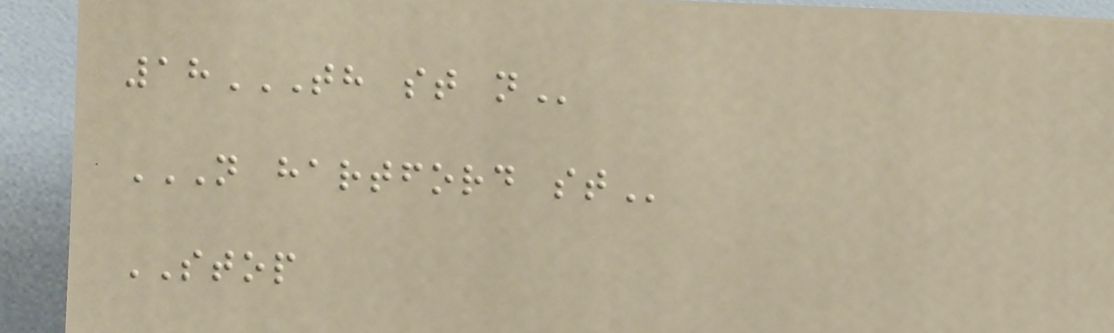18TH ST N
N HARTFORD ST
STOP
